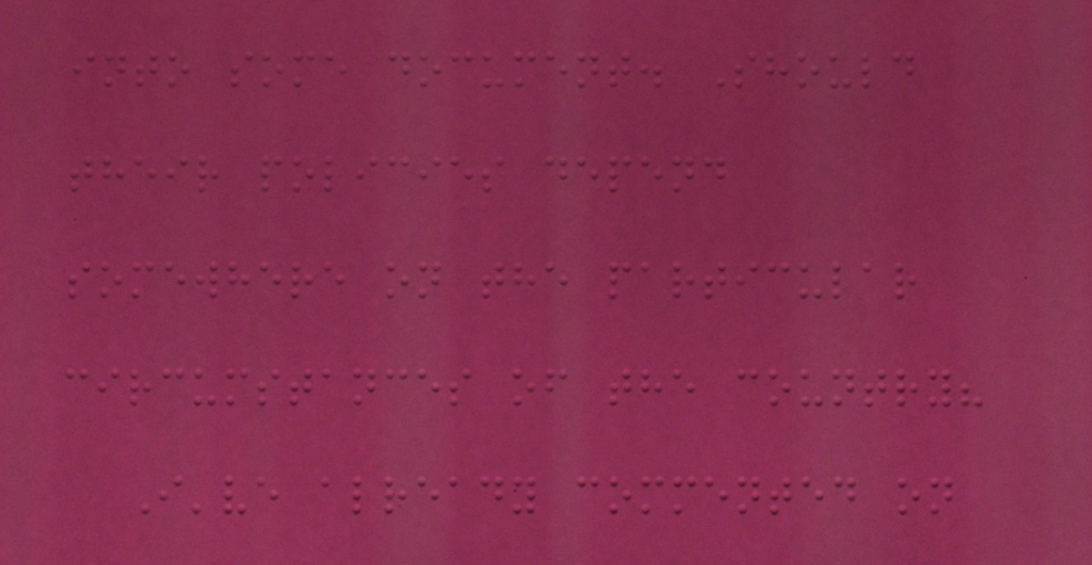into some document. Should
their policies depend
somewhere on the particular
circumstances of the country?
I've already commented on
